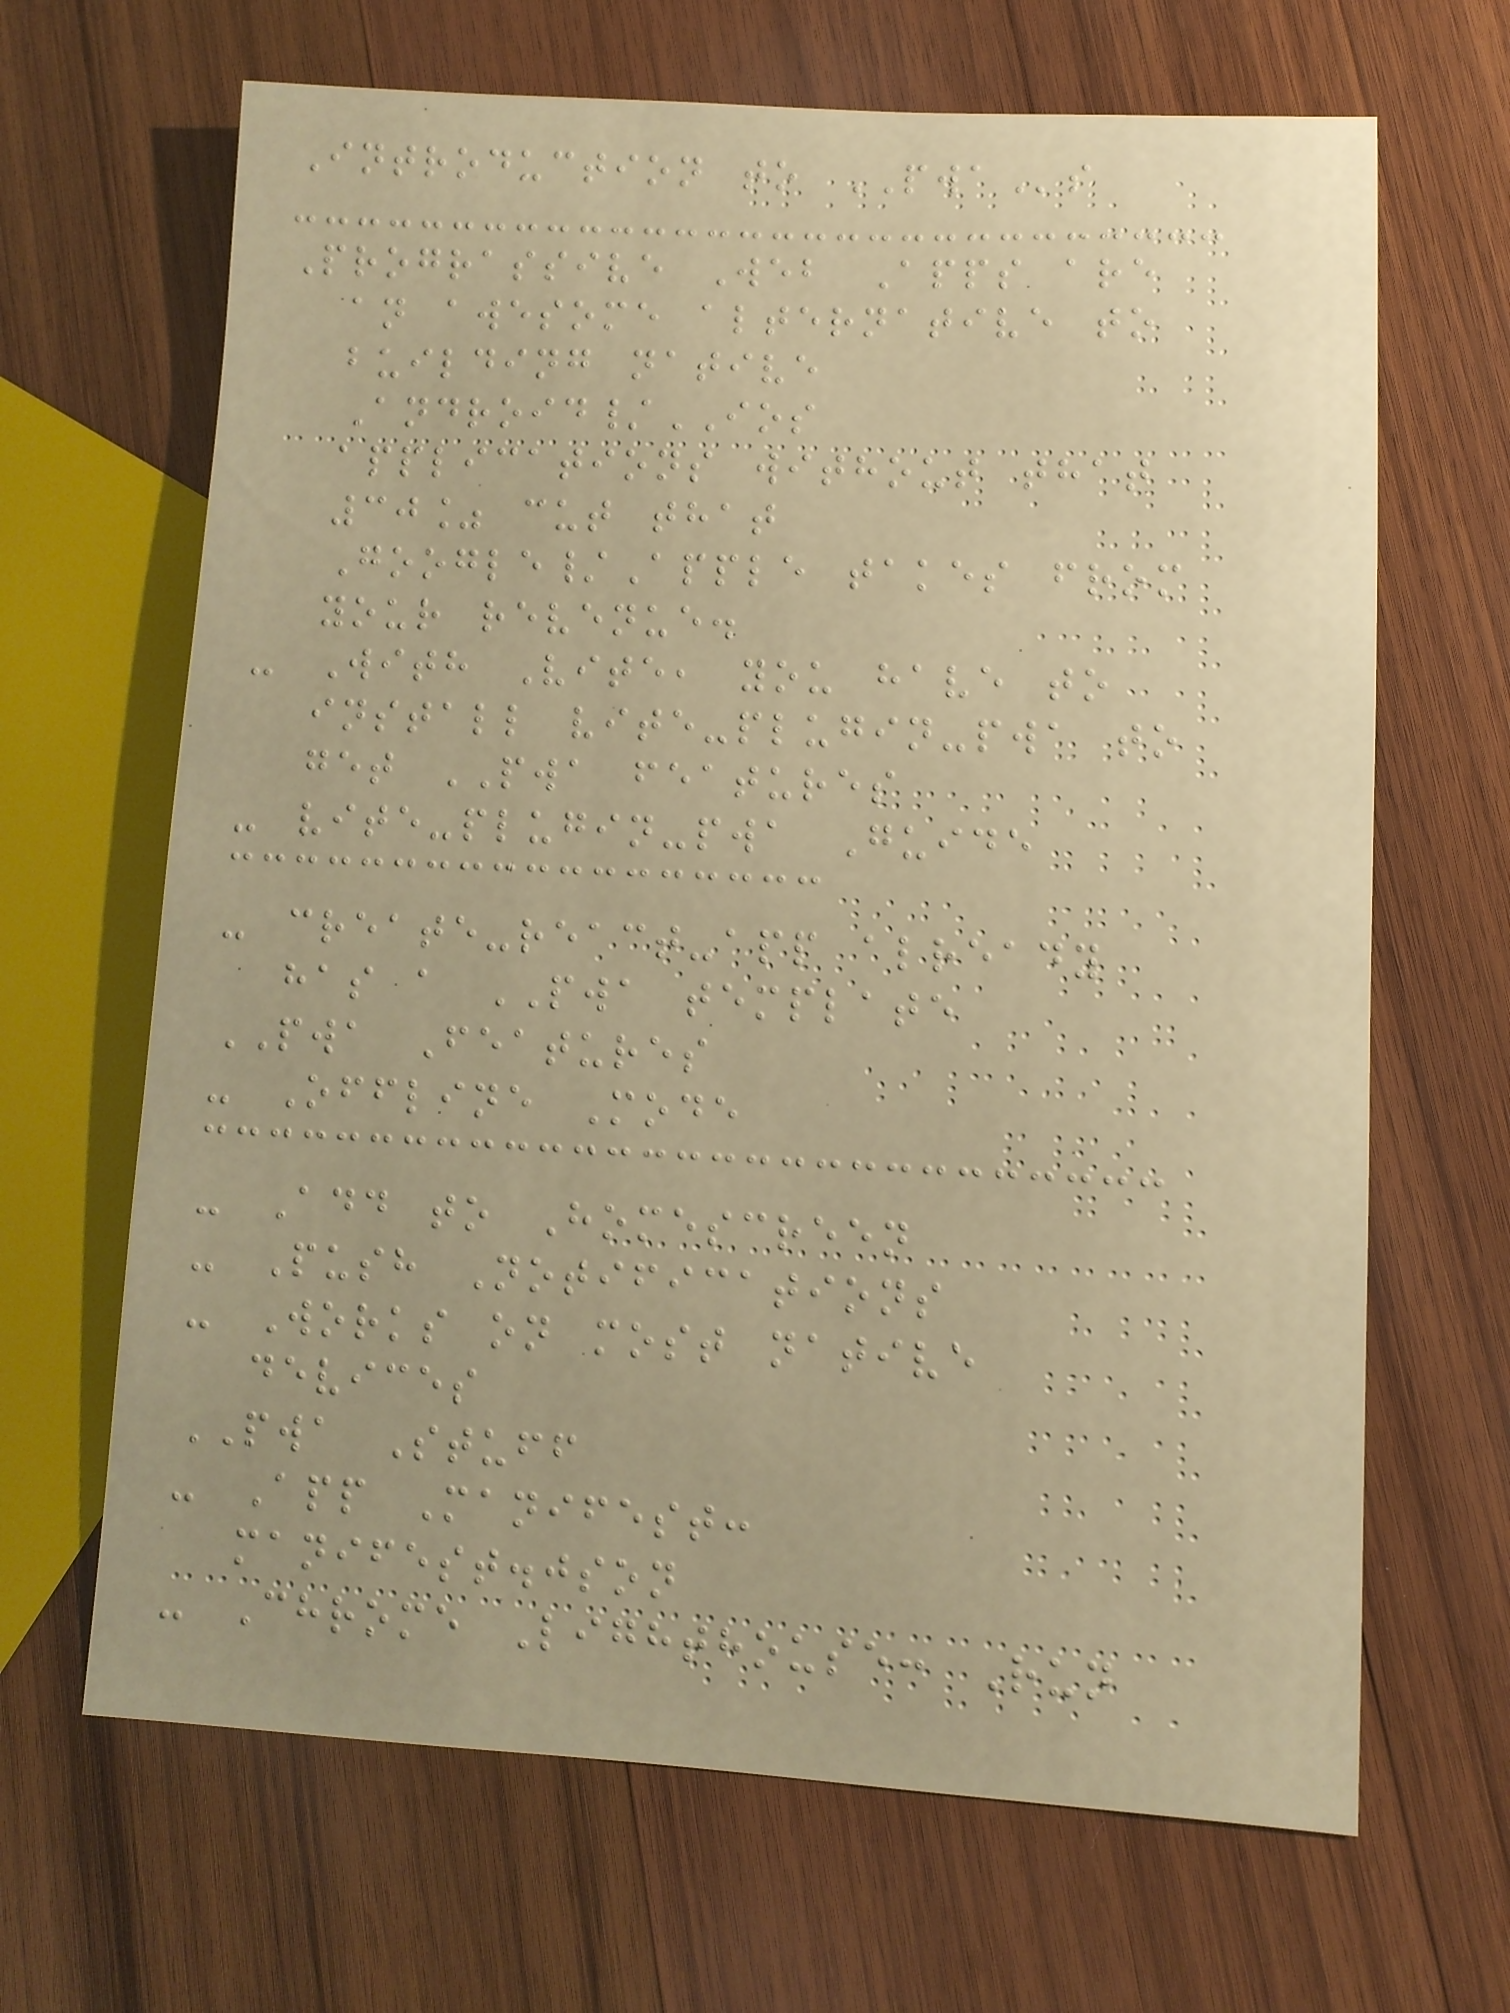Introduction to PWAs
Prograssive Web Apps are
an awesome alternative to
building native
Android/IOS
applications without that
30% cut that
Google/Apple takes from
your revenue.
- With Vite, you have to
install vite-plugin-pwa to
get PWA features
- vite-plugin-pwa Guide
- create-react-app already
has a PWA template
PWA Features
- Offline Mode
- Add to Homescreen
- Push Notifications
- Works on most native
devices
PWA Stuff
- App Manifest:
manifest.json
- Chrome Lighthouse: Run
